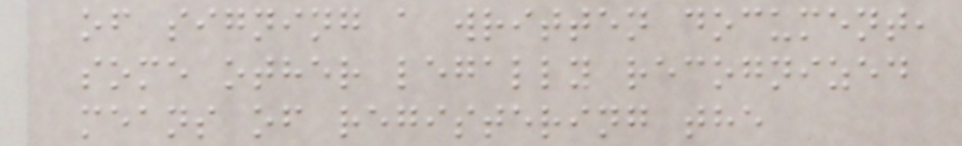of signing a written document,
some other legally recognized
means of registering the
